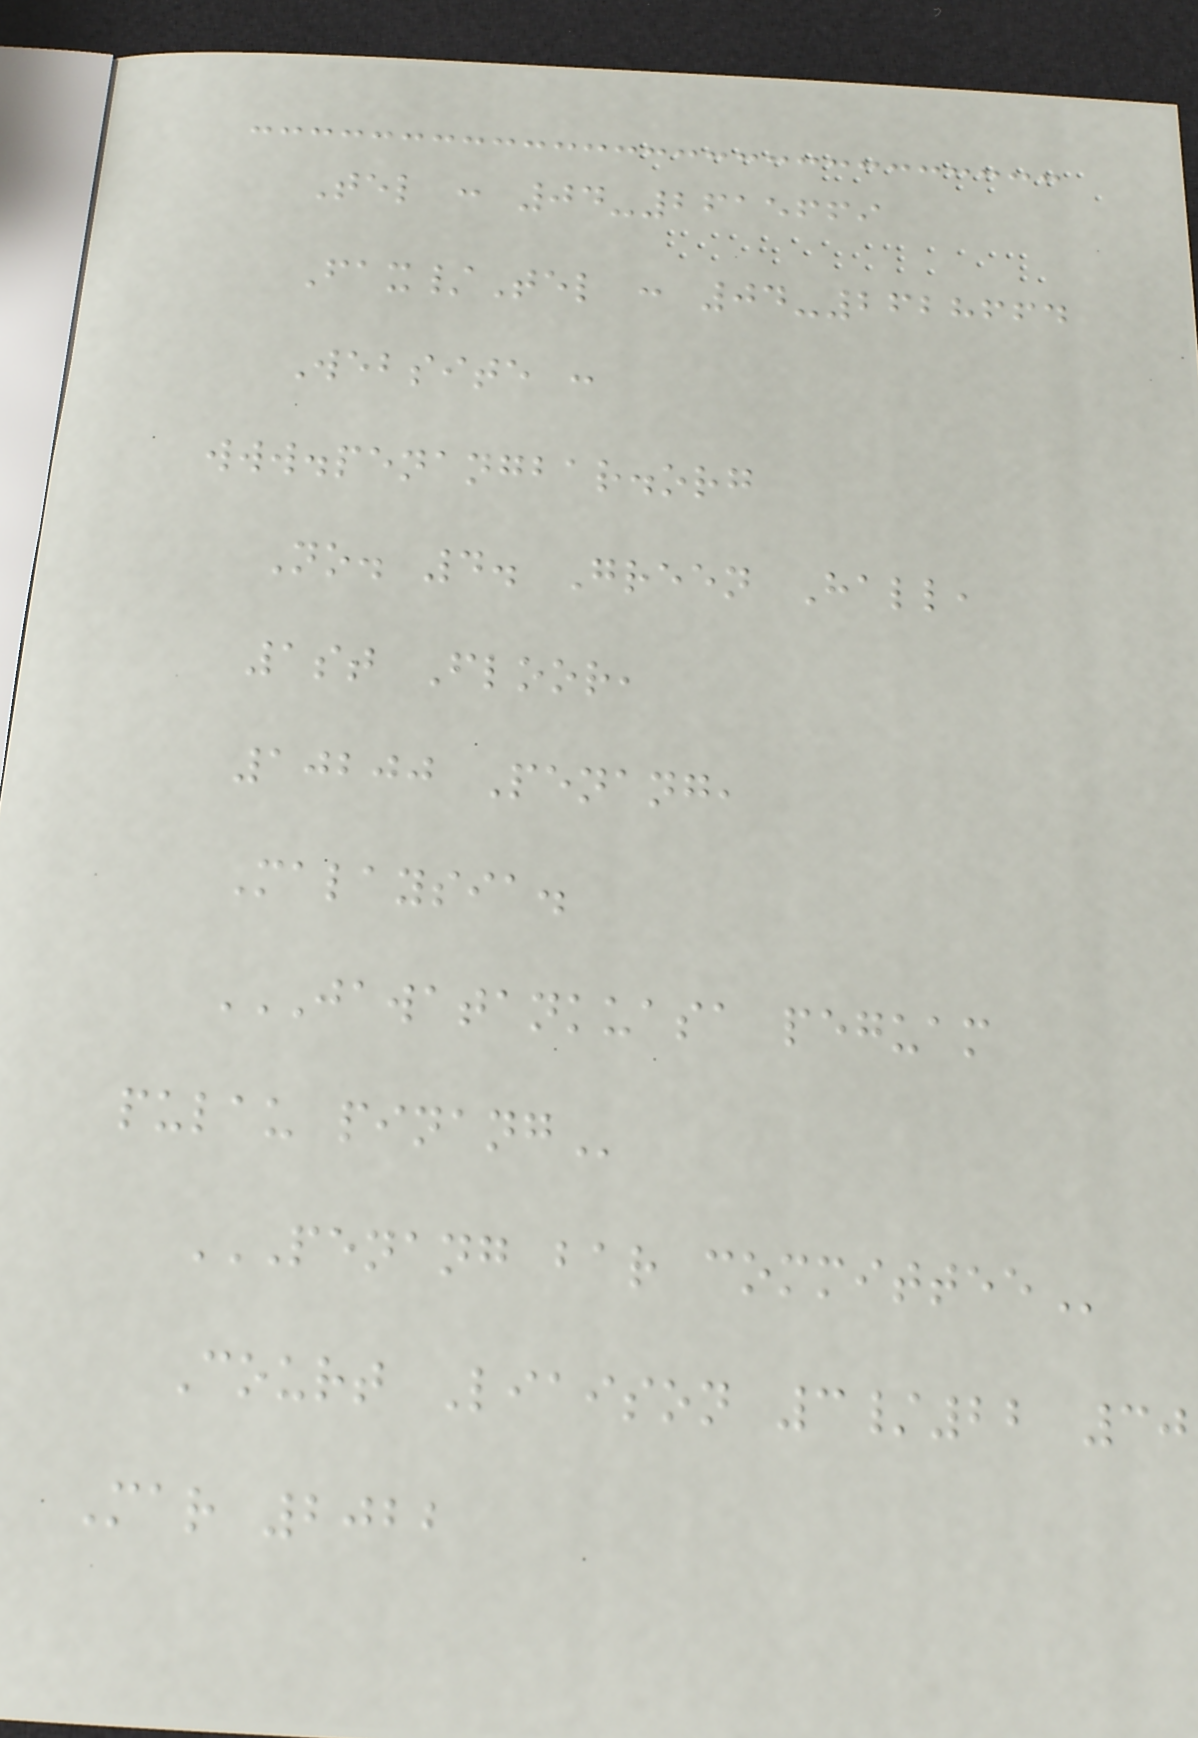Tel : 04-2615669
Fax/Tel : 04-2628664
Website :
www.penangbar.org
No. 4. Green Hall,
1st Floor,
10200 Penang,
Malaysia.
JAWATANKUASA PEGUAM
PULAU PINANG
PENANG BAR COMMITTEE
Court Liaison 3/22 30
Mar 2022
